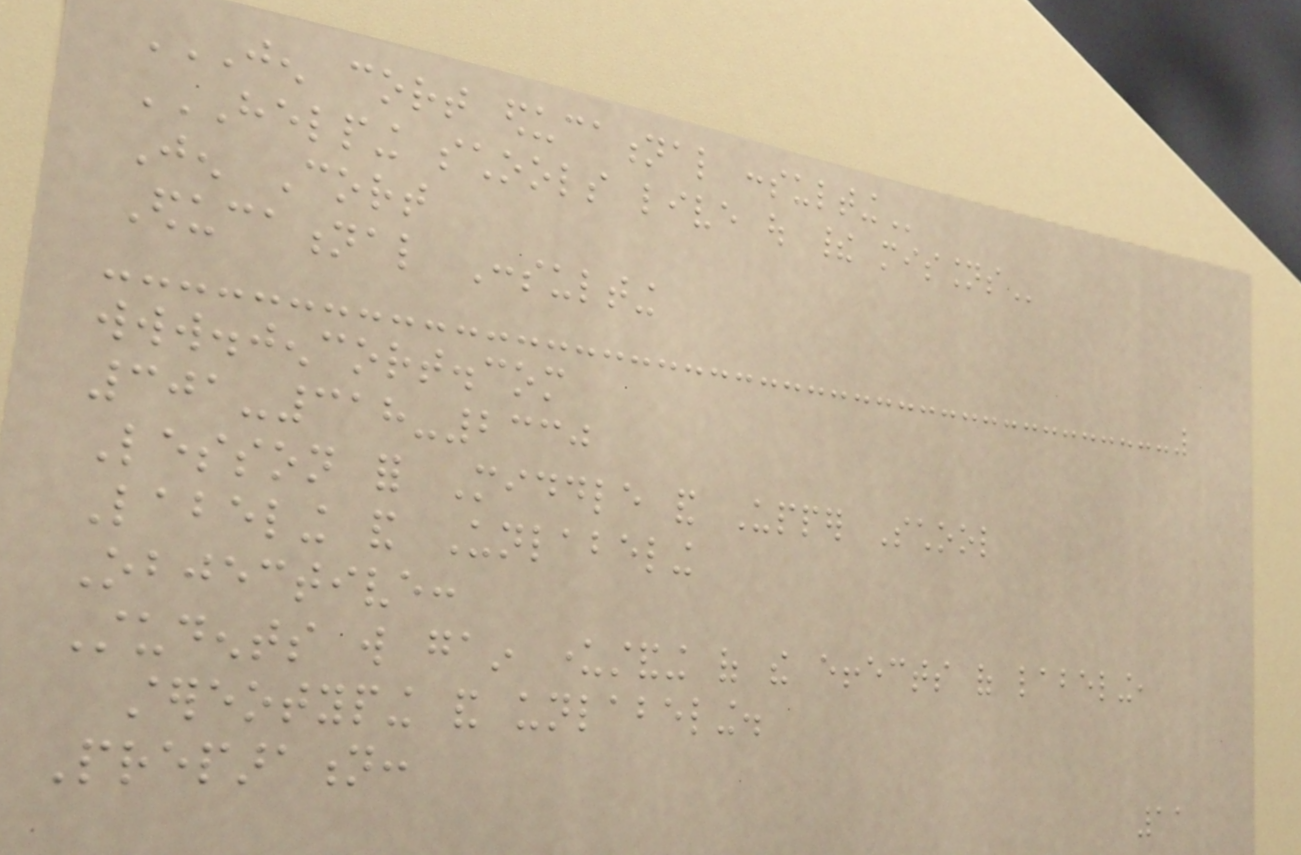JEN CORT EDUCATIONAL CONSULTING
HELPING SCHOOLS LIVE OUT THEIR MISSIONS
Jen Cort
Educational Consulting
www.jencort.com
301-318-2330
Lesson for Middle and Upper School
Labeling and Unlabeling
Objective:
Students will gain understanding of the effects of labeling,
stereotyping and unlabeling.
Preparation:
11
